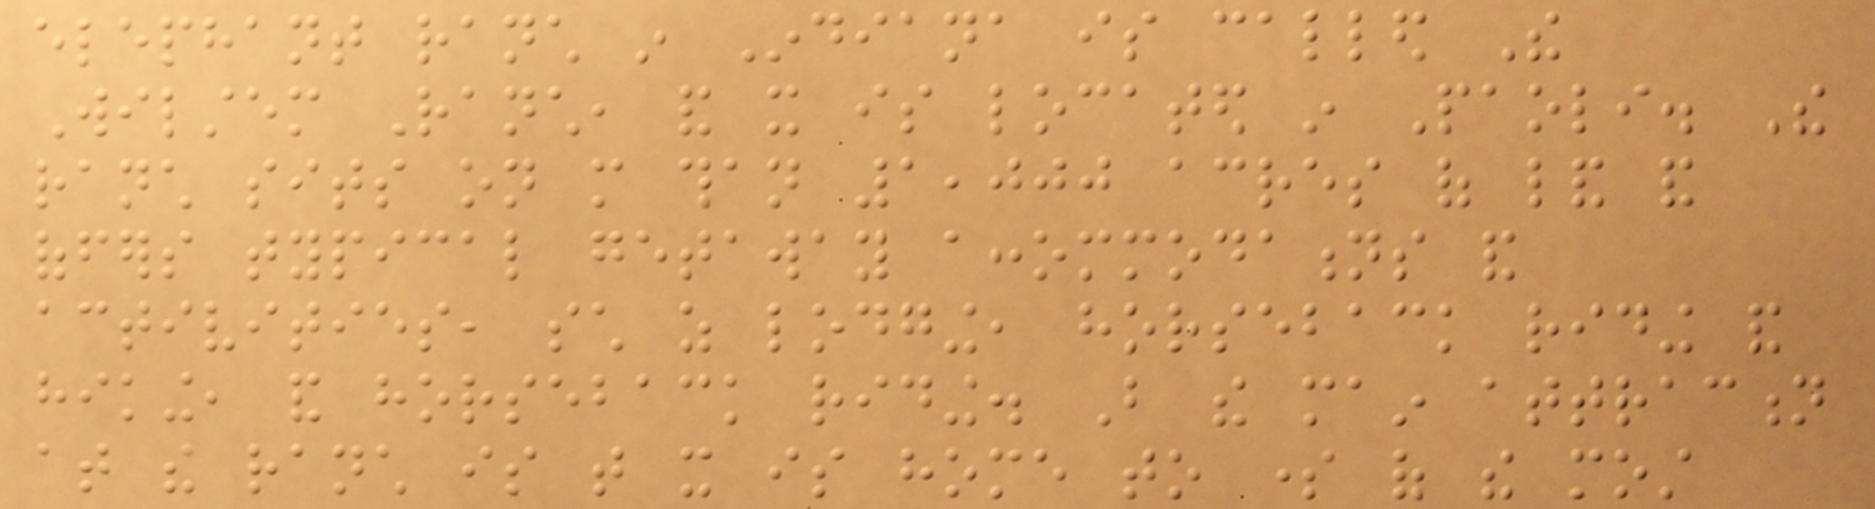elephant ranch in Indiana is called The
Wilstem Ranch, and it is located in Paoli. The
ranch sits on more than 1,000 acres of land and
offers typical getaway accommodations and
activities, such as lodging, horseback riding and
hiking, and horseback riding. But the main attraction
at the ranch is that it is home to some of the most
